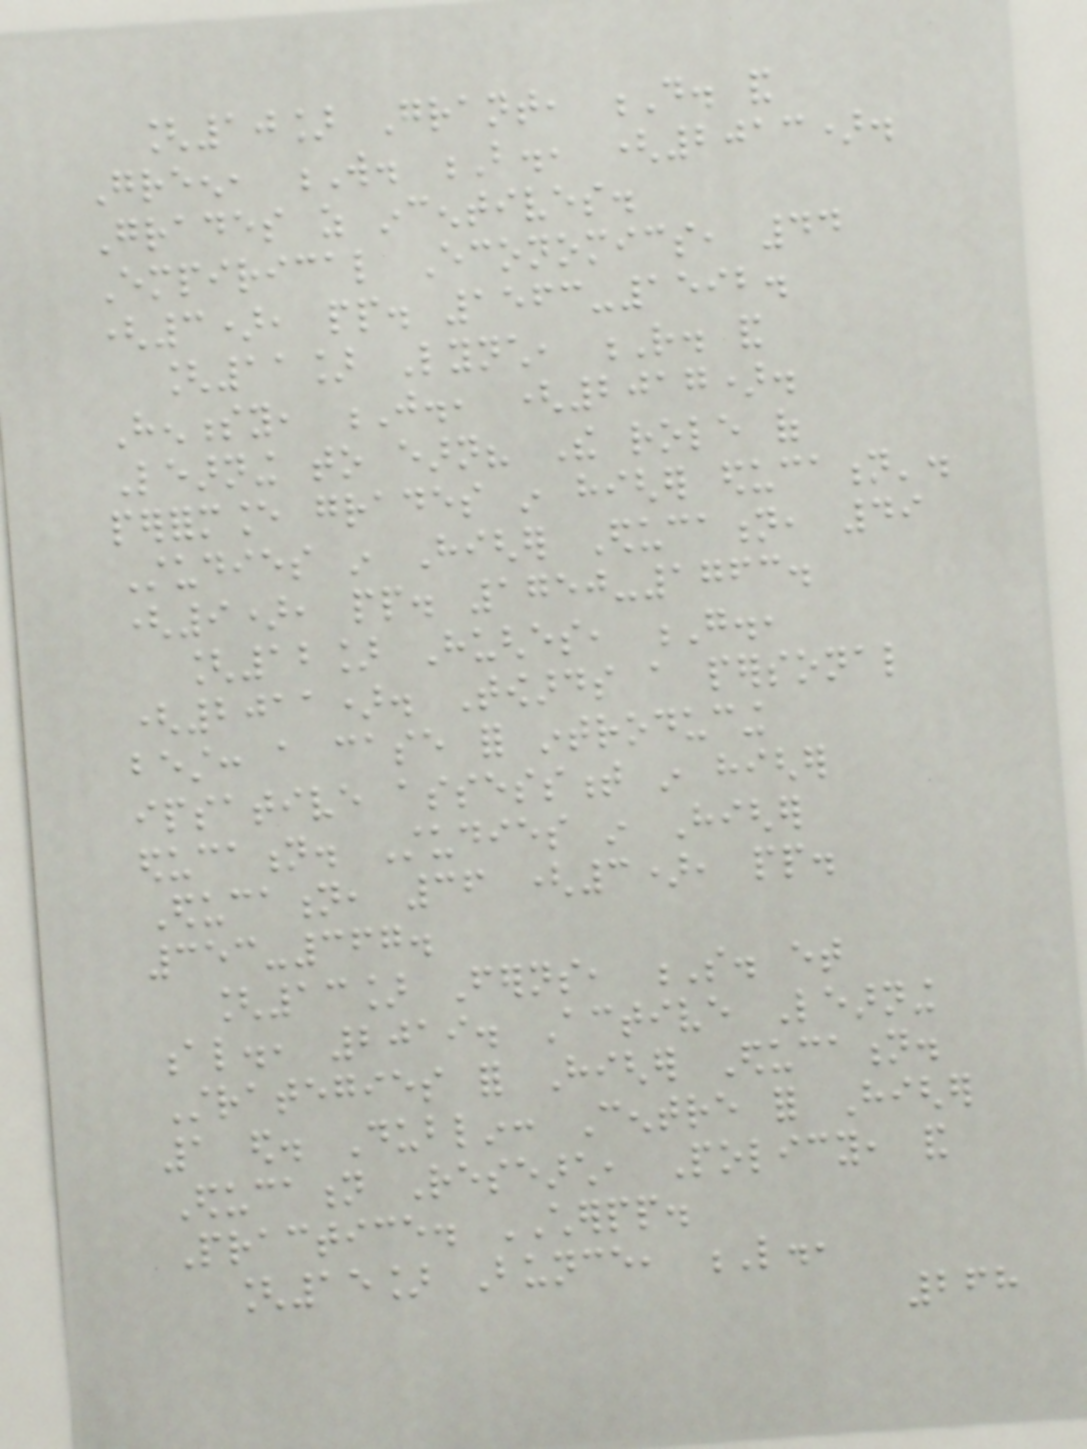[10] Grant, D. and
Green, W. B., (2013).
Grades as incentives.
Empirical Economics, 44
(3), pp. 1563-1592.
[11] Lynch, R. and
Hennessy, J., (2017).
Learning to earn? The role of
performance grades in higher education'.
Studies in Higher Education, 49
(9), pp. 1750-1763.
[12] Hughes, G.,
(2011). Towards a personal
best: a case for introducing
ipsative assessment in higher
education. Studies in Higher
Education, 36 (3), pp.
353-367.
[13] Ferns, S. et
al., 2019. Active Learning
Strategies for Higher Education.
1 ed. Dublin: Centre for Higher
Education Research, Policy, and
Practice. CHERPP.
[15] Bunce, L.,
268
